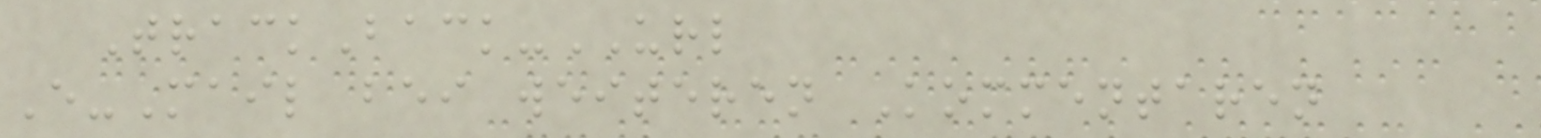TrackBack-URL
E-Mail bei weiteren Kommentaren
